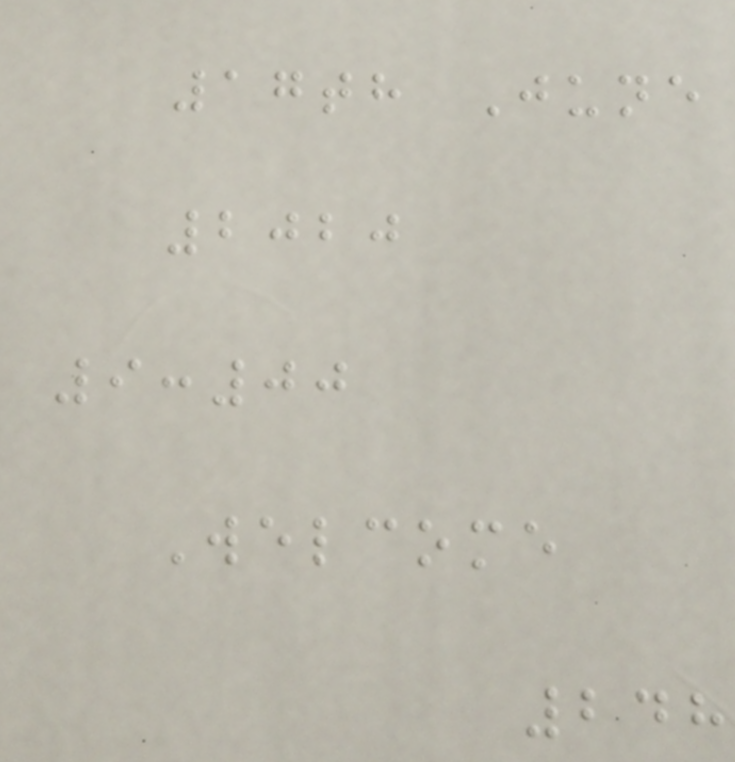17th June
2020
9:00
Welcome
248
